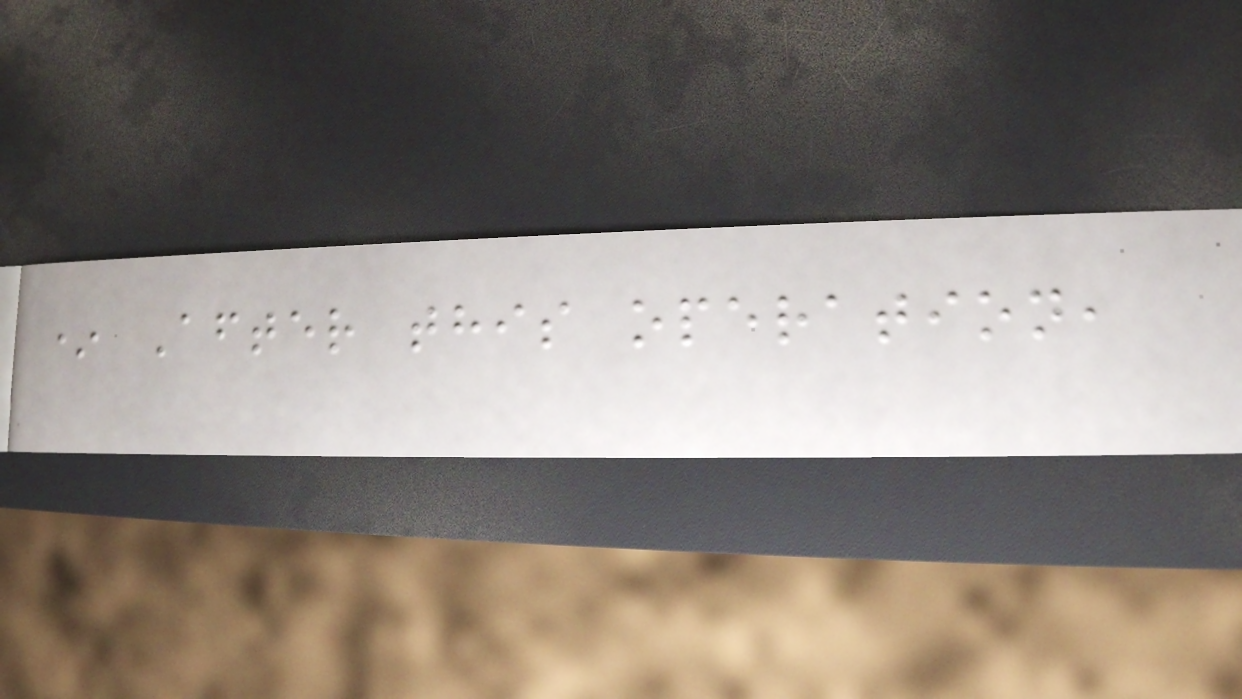* After this operation,
